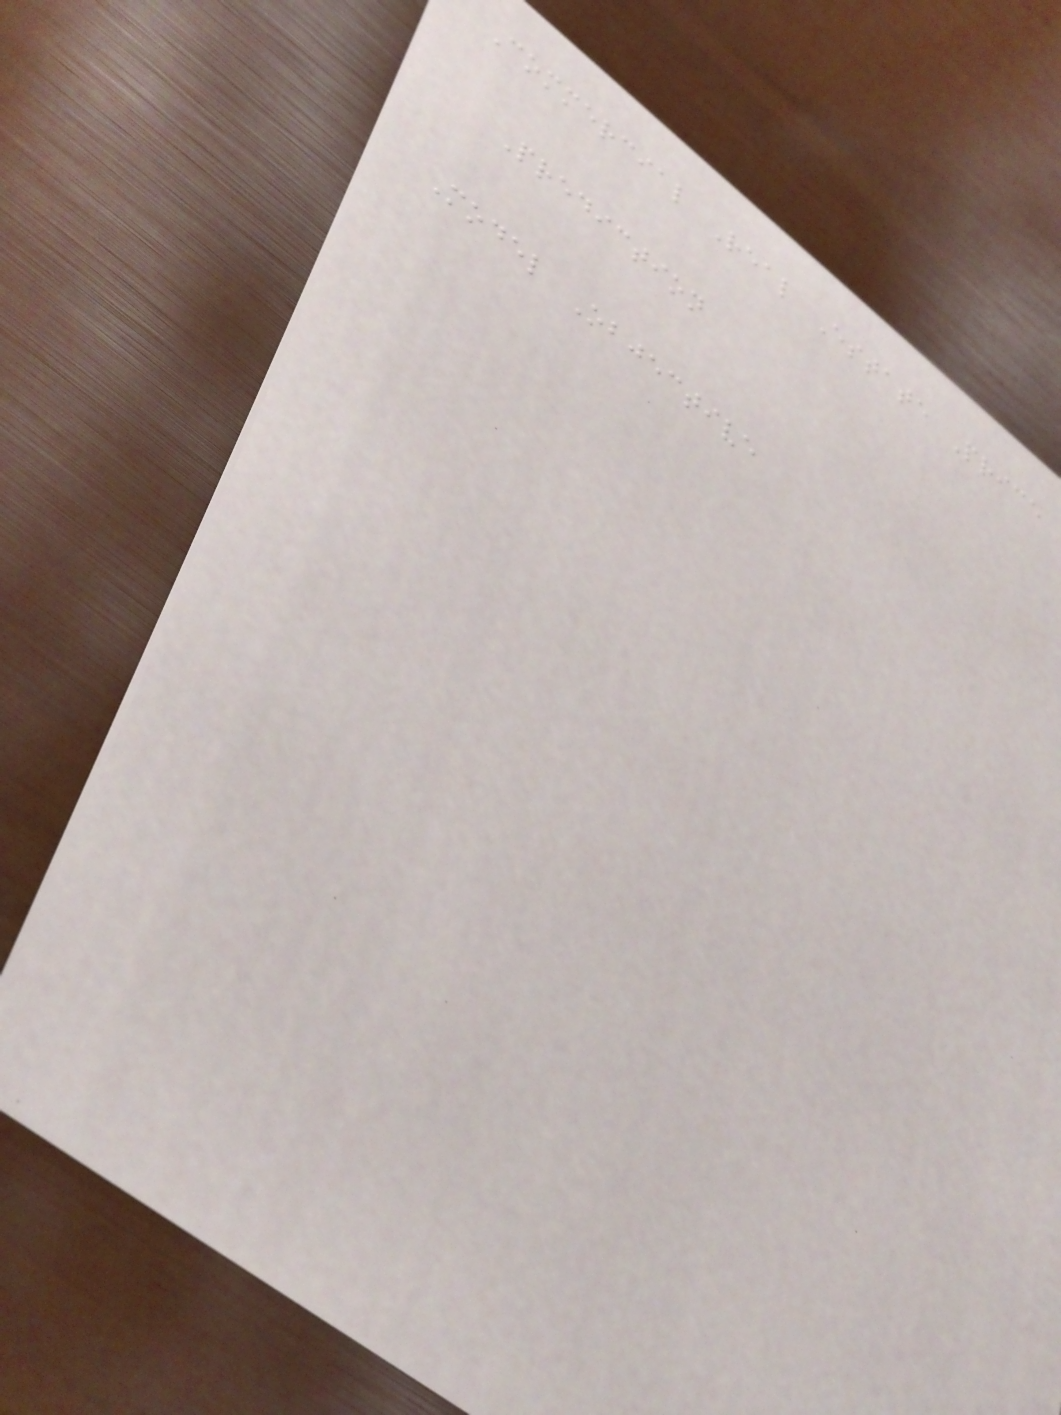Commercial Real Estate Price
Prediction
Model Objective
